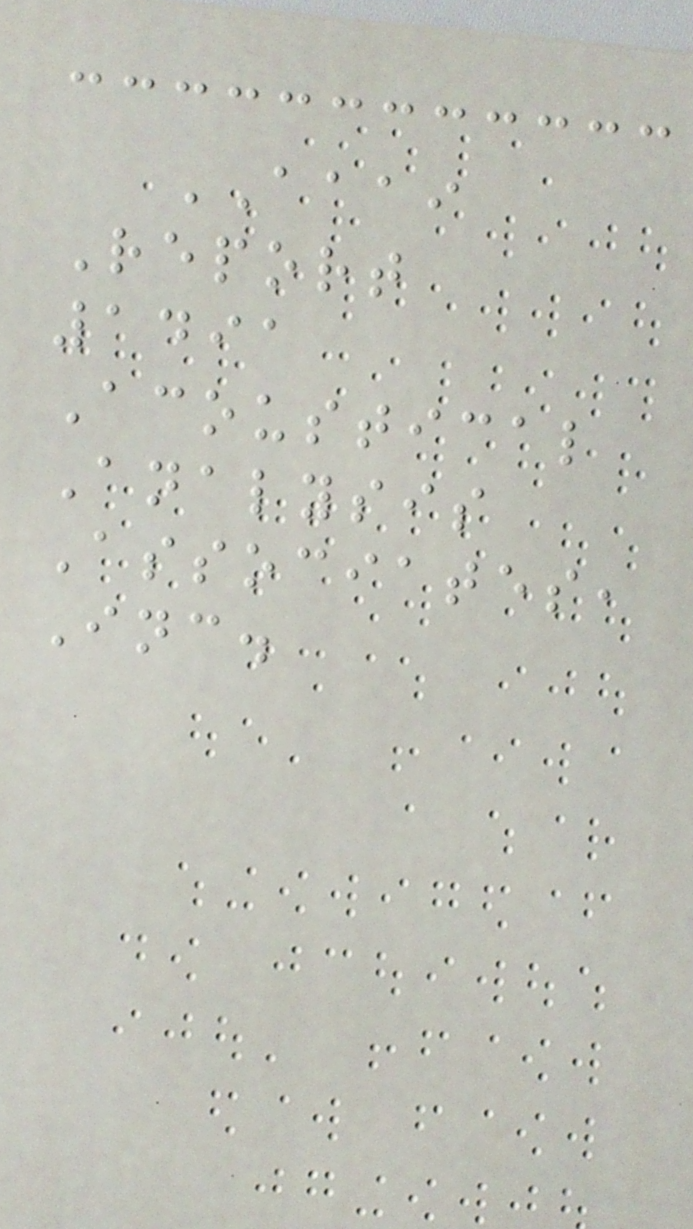AAAI
Report
1491
Acoustical
Analysis
Associates,
Inc.
